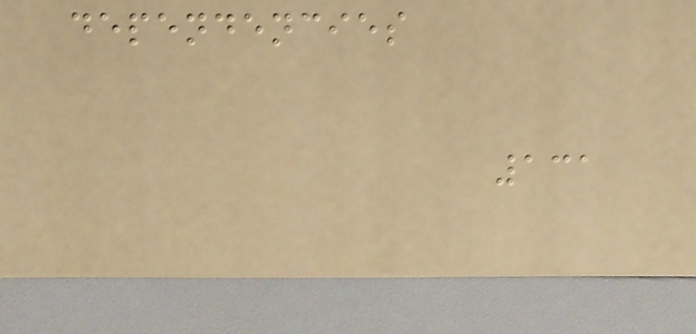dependencies
131
